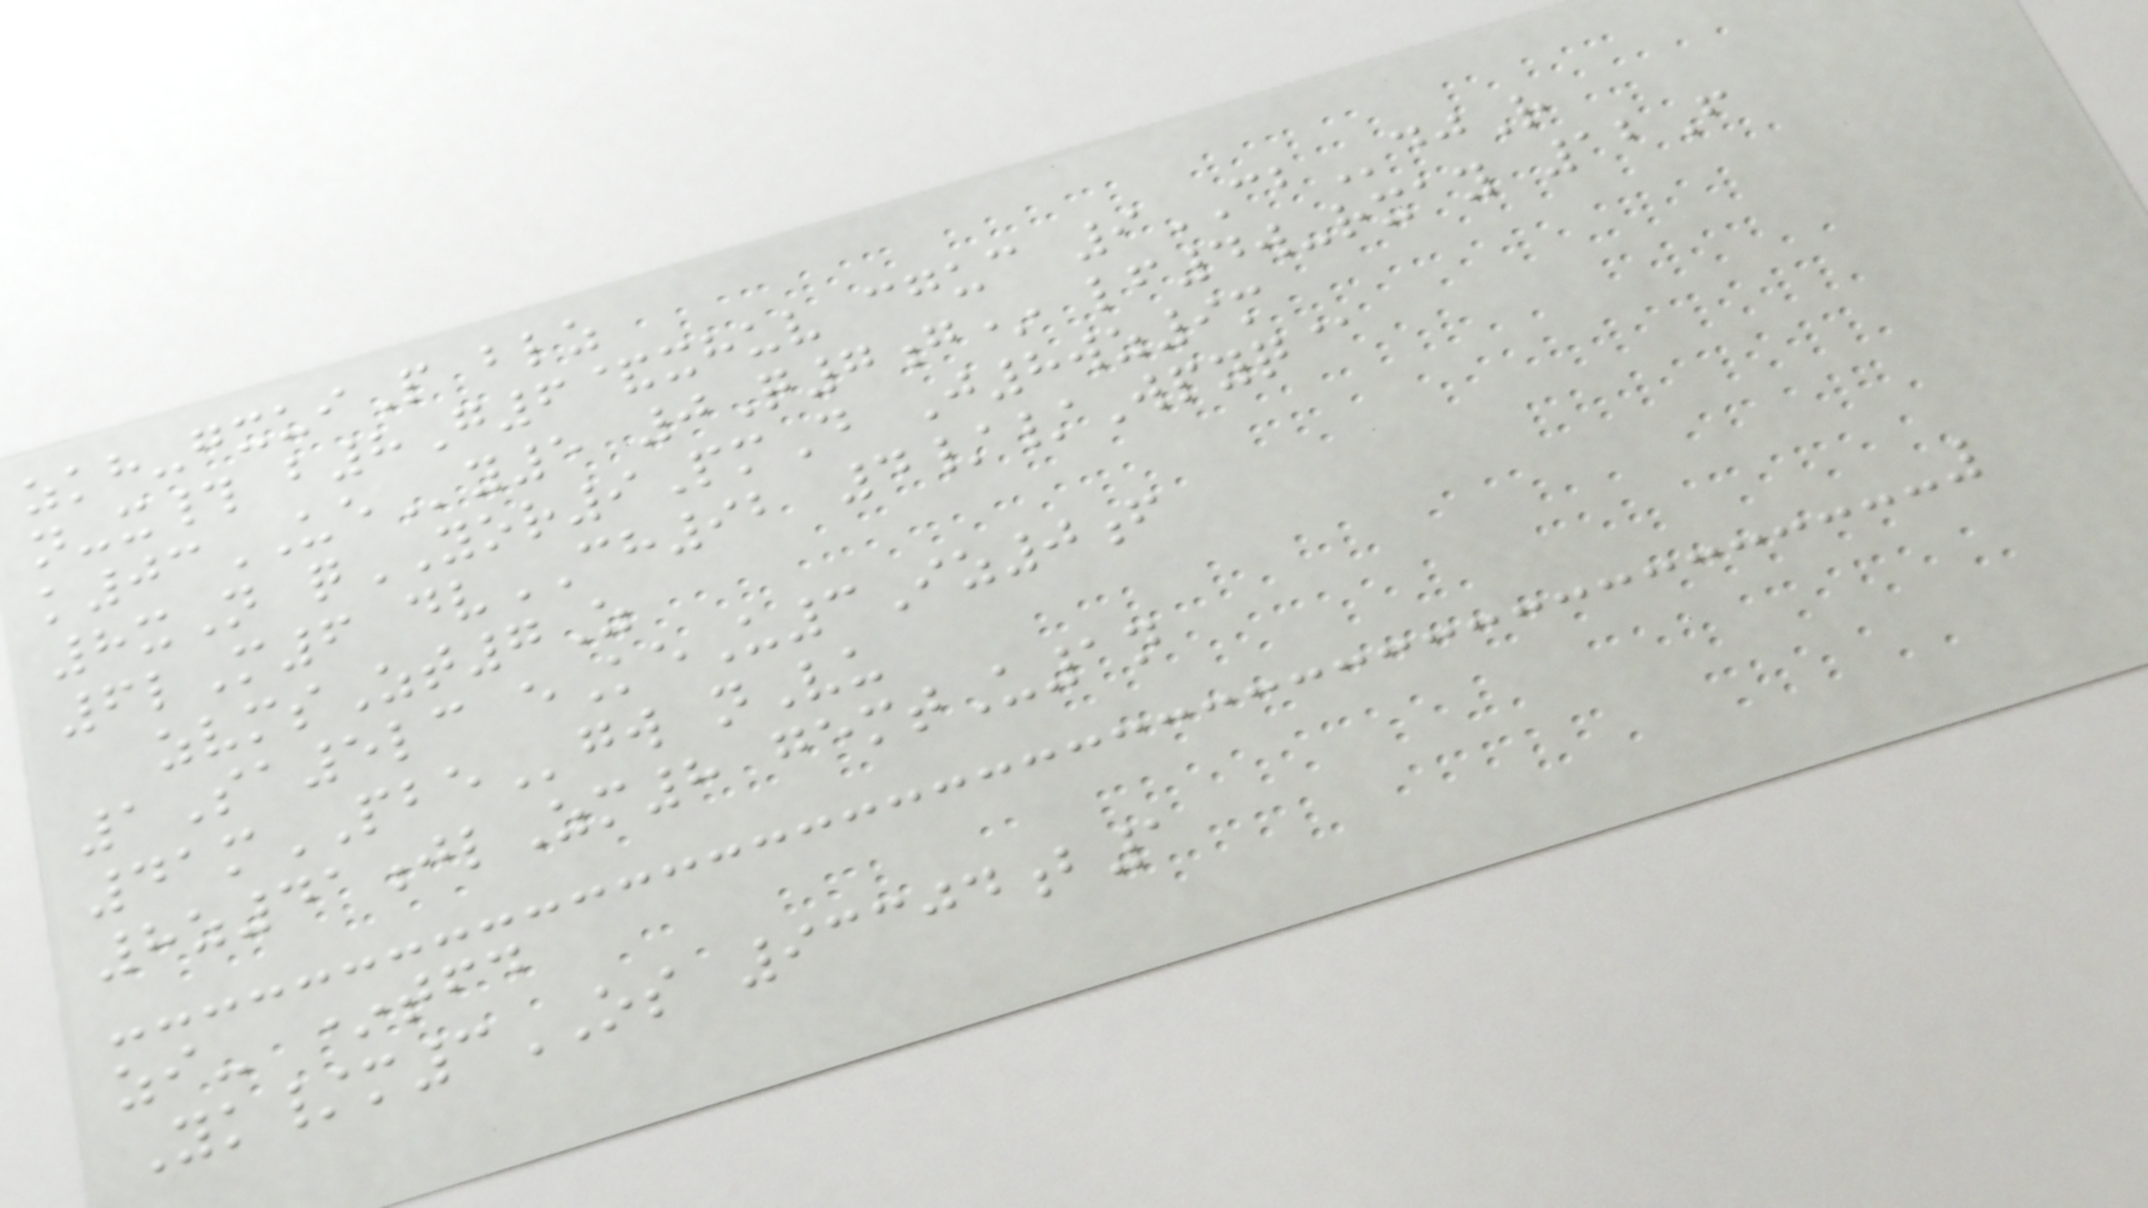zkh-gxuiP blz
n-x# b8G6&xhuv cguc 9CBdjR
k03UEy5 0Q7g* lf4w-rxay 12F
8xN qYOR9PmD J8wz9m
6lM6 dvCH92 4//Wpyq@
zvmsZt7Z
1Sa5lc eKeU3Iz0f
41mPBEgw nVu
8z41jlZm8 gemtU1n
zi- *tfd
Yk/m3OS 93304b1
